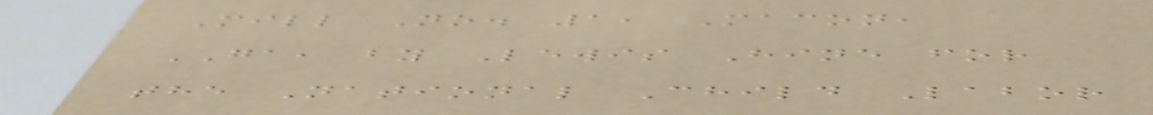Mill No. 1, Macon,
GA, by Lewis Hine for
the National Child Labor
